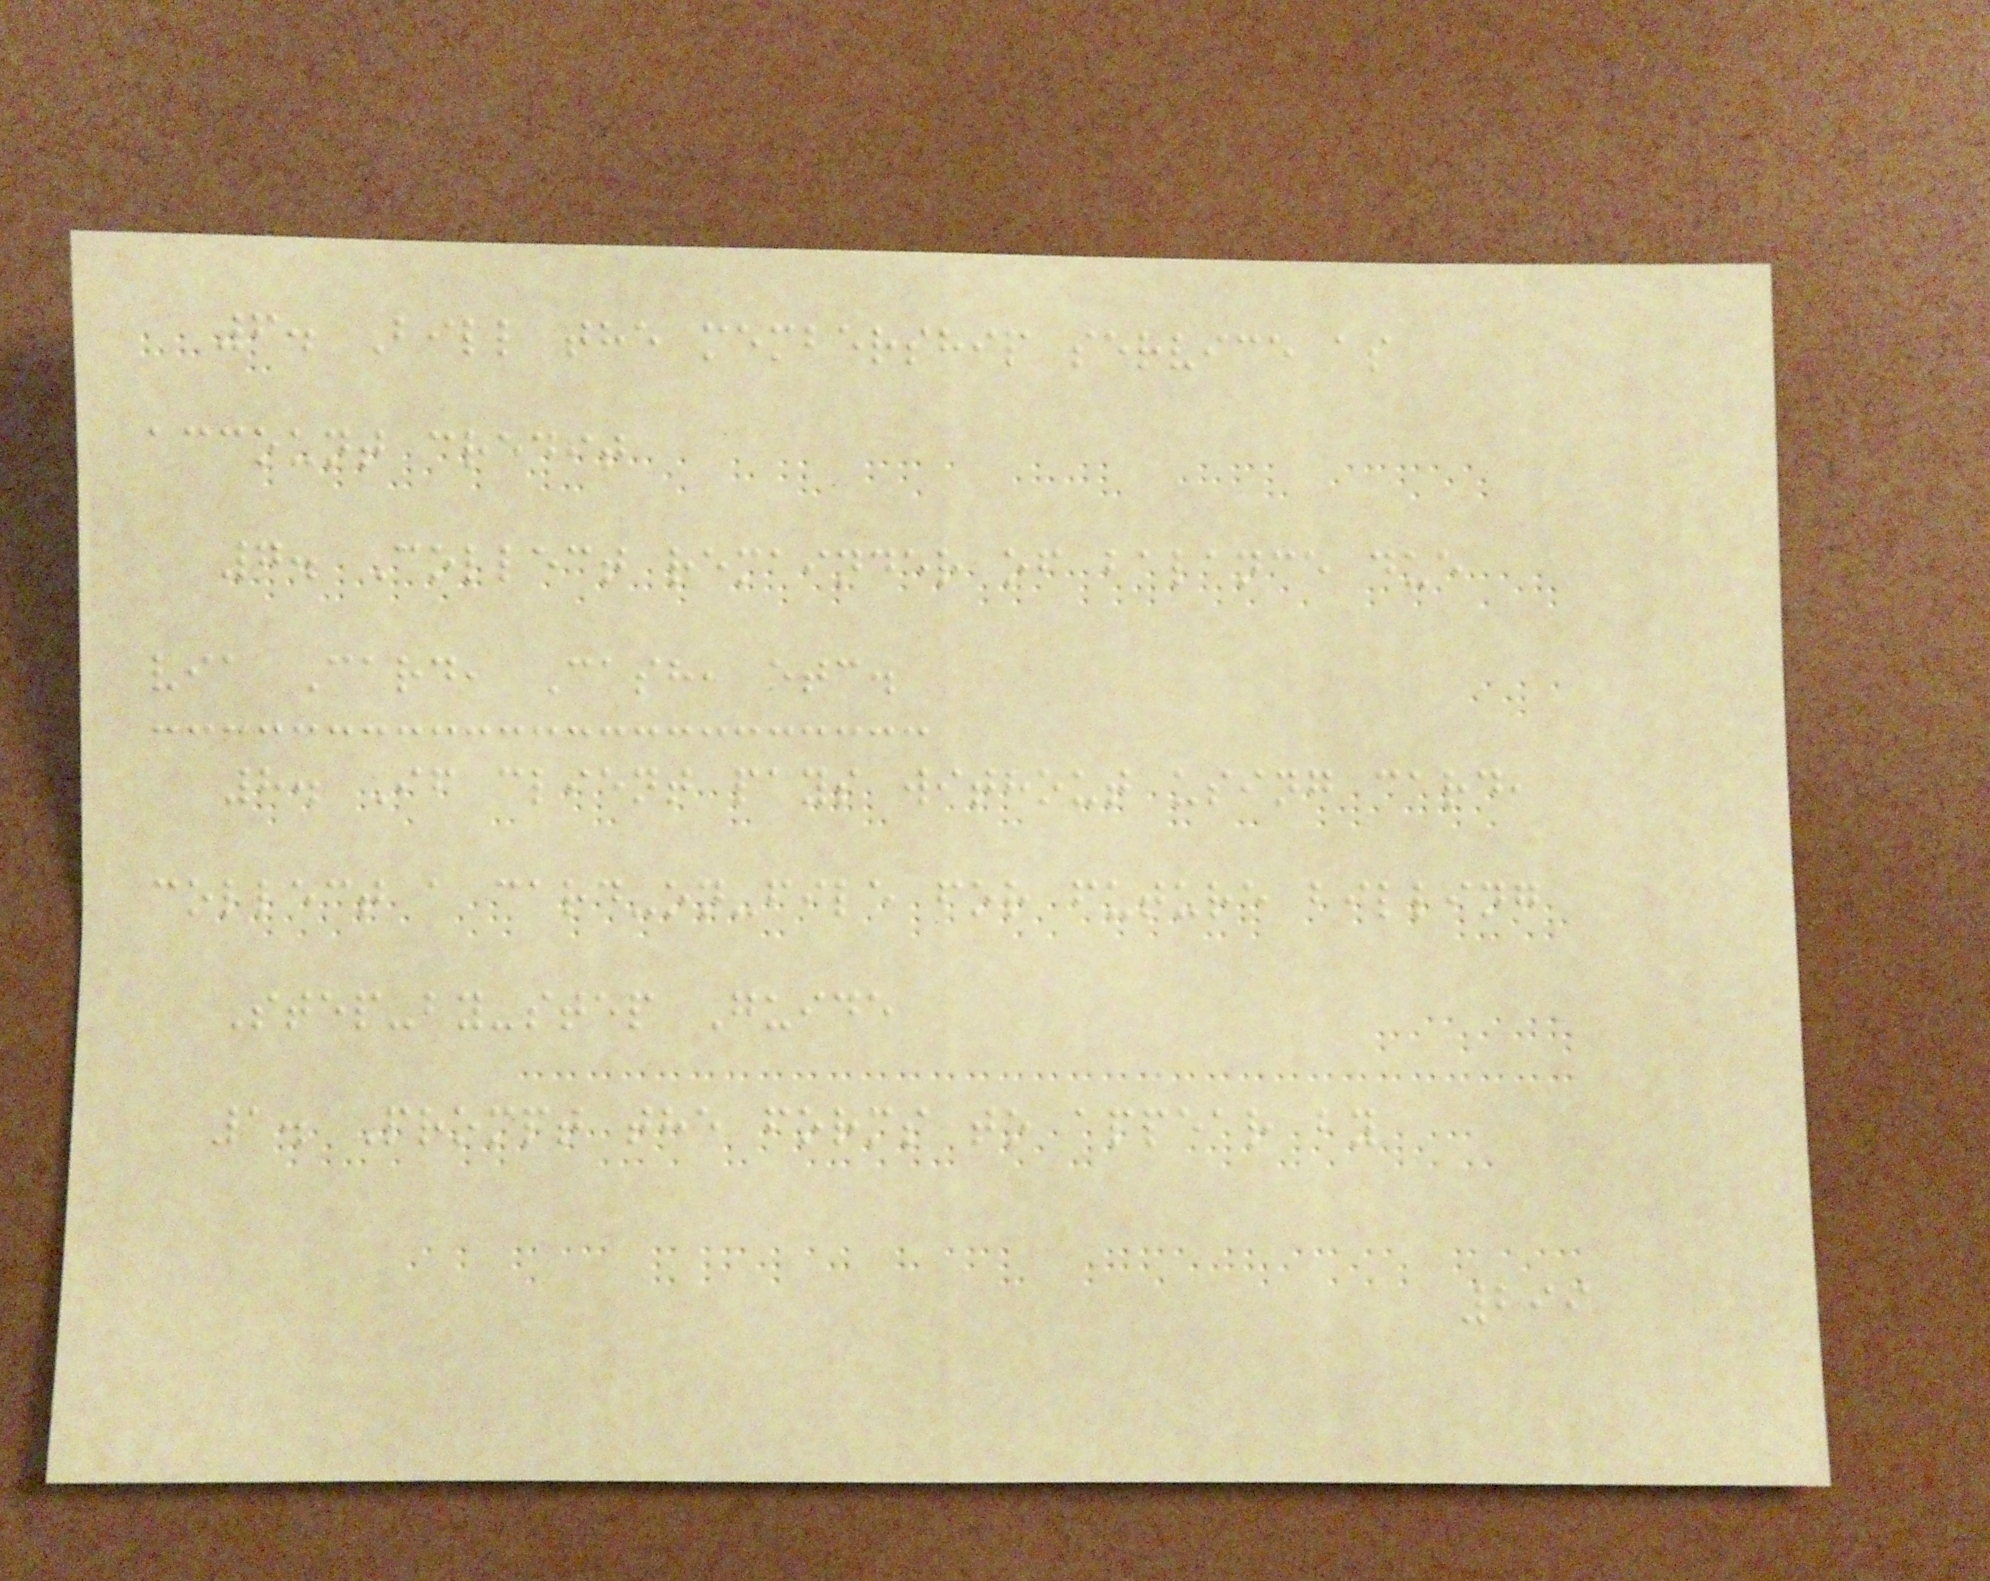6. Bill the membership service as
account credit
7. Collect remainder of balance due
via Card, Cash, etc.
8. If client pays without using card,
collect a card-on-file for future billing
Step-by-step Guide
1. Prompt the forms to appear by
299
